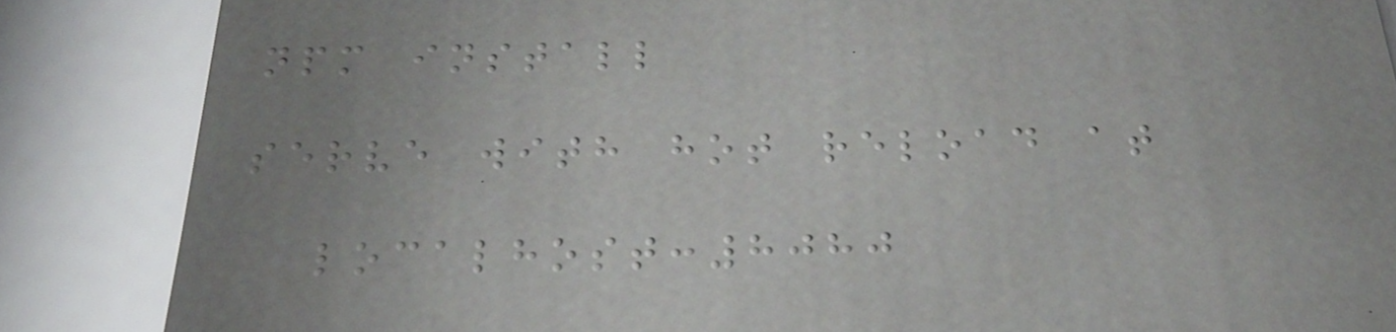npm install
serve with hot reload at
localhost:8080
